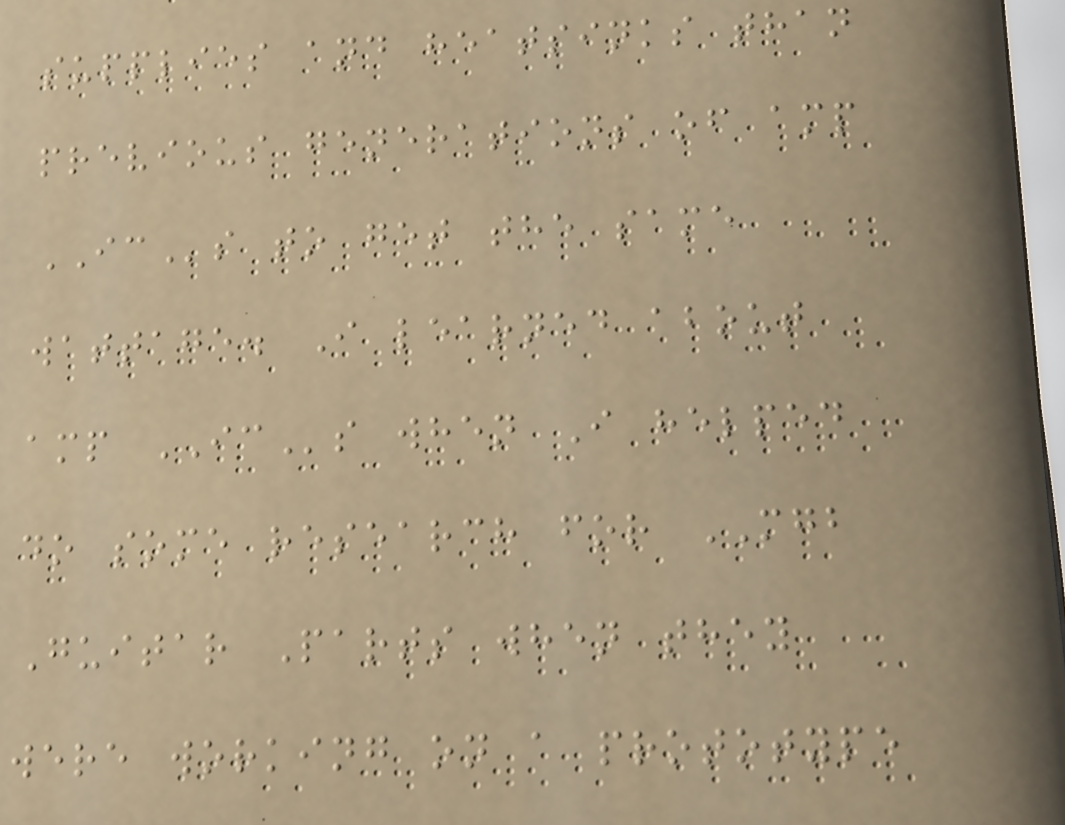supplies and heatsinks than
previous generations of amp
ICs to get the same
wattage. I learned about
amp ICs when I helped
do some research for MGB
Guitar Parts when they
were working on a prototype
